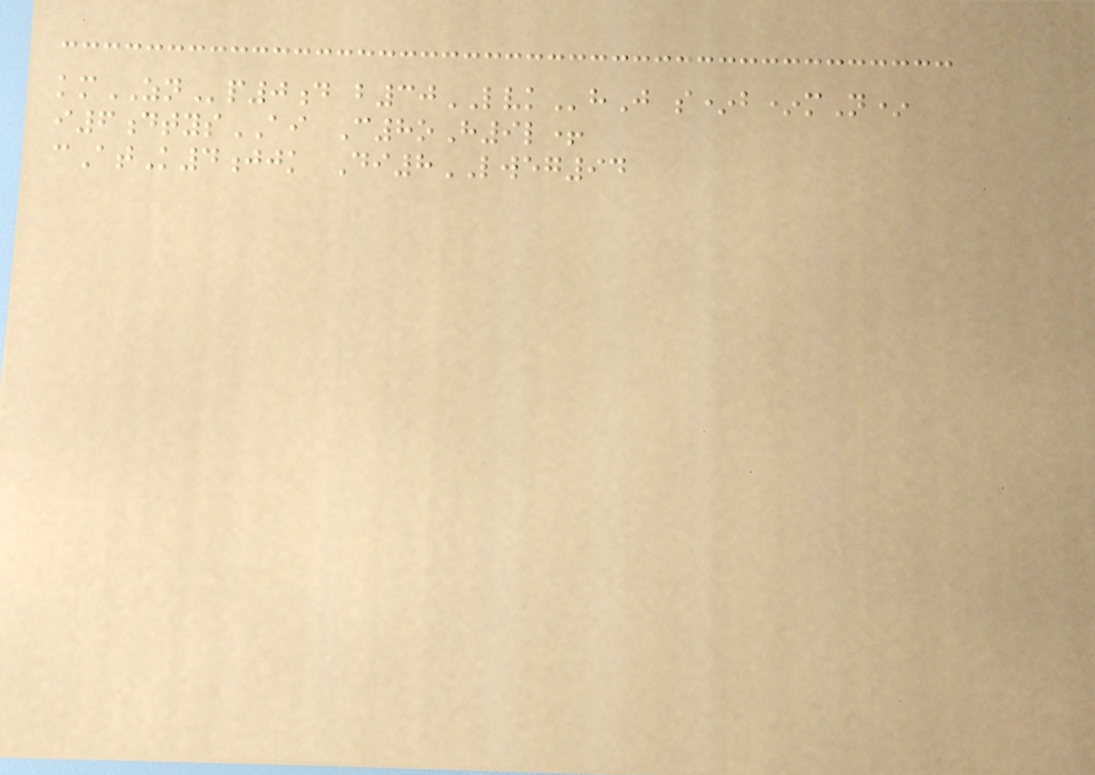kmZNp0d b30LVKhJ s*b*mN*
i6dtysAI C8oH9l+
cAtK4jjk Di8LWEG94
